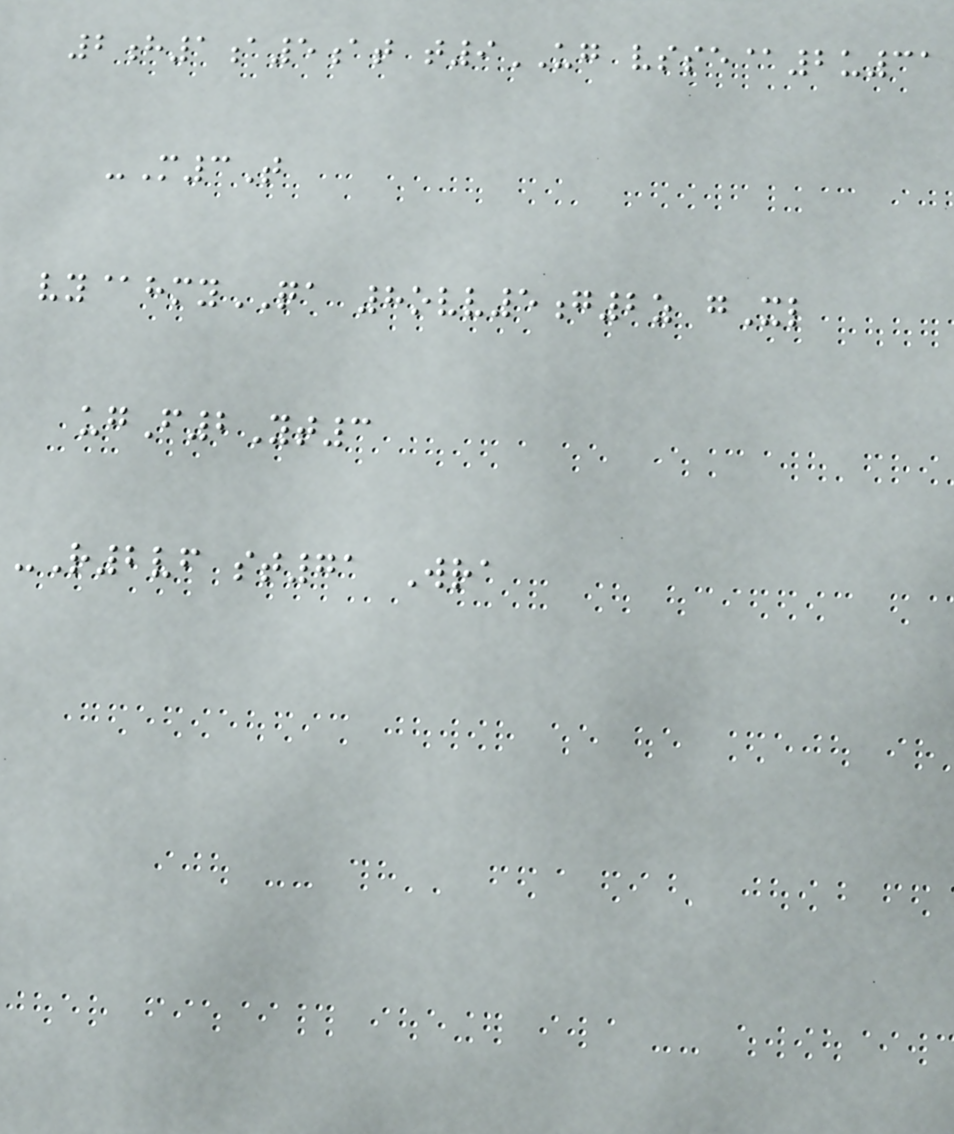2h1a5at t9UG vsse@2u31
-M3T
vy@hmyQA 8ovv5g2z gXl
ugF2Yt3
-R2vf st71 Wra
